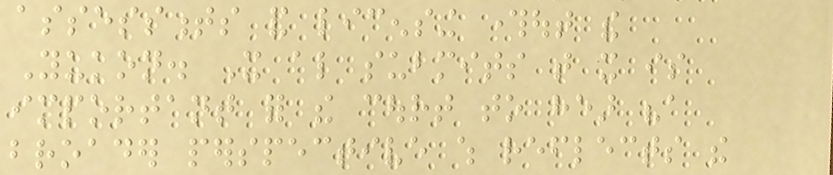assessments and licensing throughout the
Yukon. It also submits that it is
important for the court to hear "a
broader perspective which reflects the
